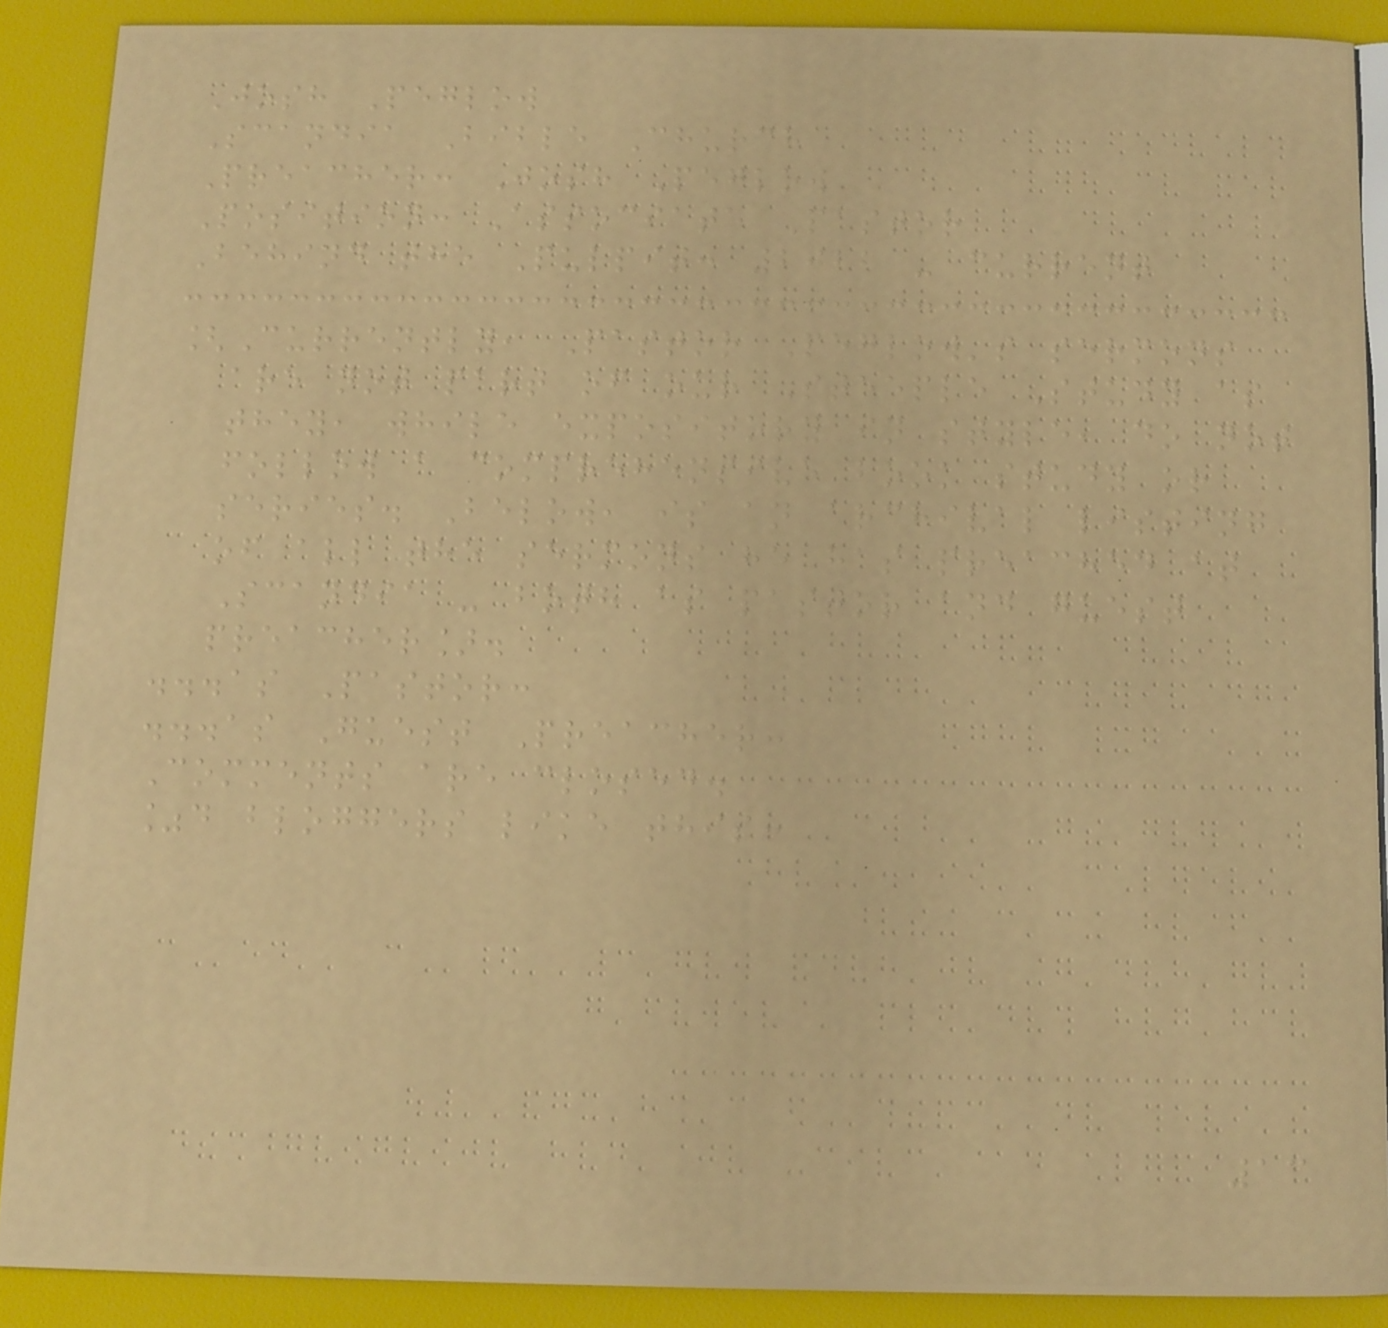Josh Peglow
Scandia Bible Church
Preacher: Josh Peglow
Position: Associate Pastor
Behind the Pulpit: 2022 - current
[Currently, Pastor Peglow's sermons
are not part of our Steeple Study as
they, while expository in style, do not
follow a comprehensive book study or
series. Below, is an archival listing
of all the sermons he has preached at
Scandia - both as pastor and guest
preacher].
...as Pastor:
...as Guest Preacher:
Comments are closed.
%d bloggers like this:
13
